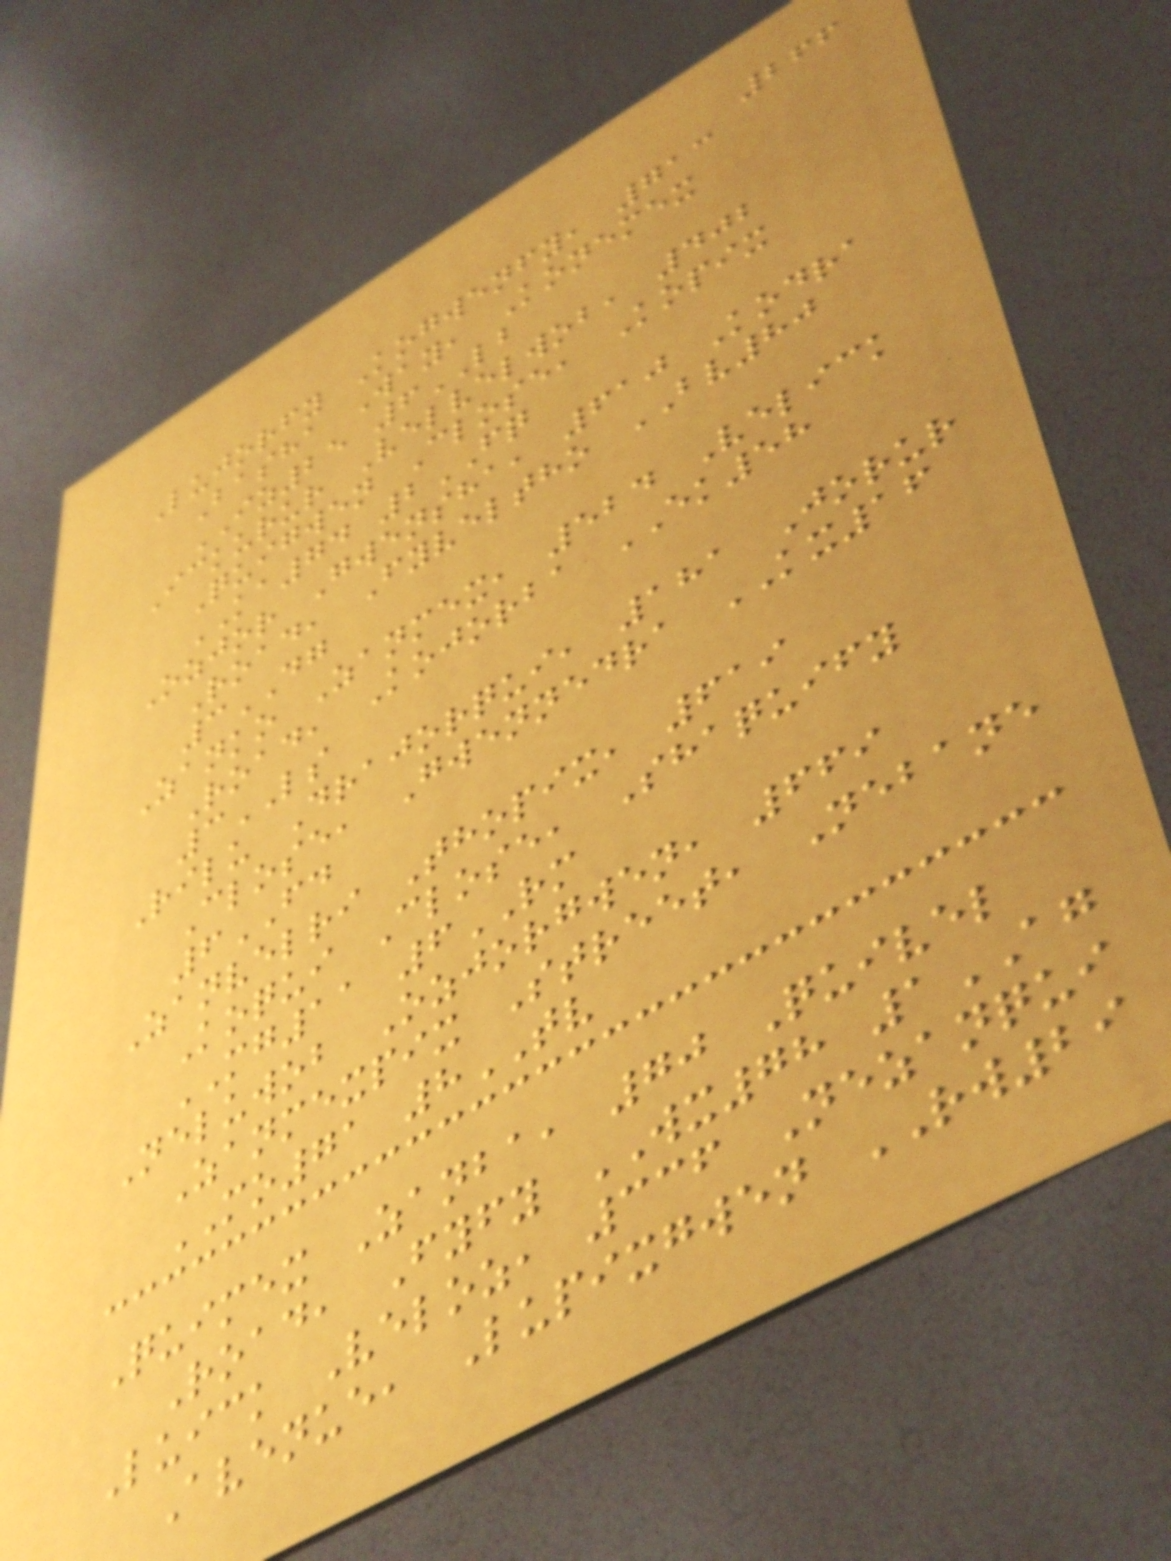266
Lujorfy Kogwenfy, 713
Basha Way, Konemex
IZ25 6LB
Ickurur Velvelwob, 402
Quigwen Close, Kopix
KA74 2FQ
Ozjor Gwensha, 610 Kodra
Road, Fyveltho BV80
3DG
Zanko Zanmex, 524 Velick
Road, Kojorba EK58
3LS
Rilu Drajorqui, 181 Jorur
Close, Gwennedra KX16
6FD
Zanvelri Thopix, 619
Koqui Close, Shaquify
MG11 6RM
Neluwob Ozjorgwen, 669
Zanmexpix Street, Nebane
MO71 8TV
Quimex Zanba, 70 Quivel
Road, Fyfy WX78 1AG
Luick Veloz, 336 Nezanqui
Avenue, Lupixgwen RW29
